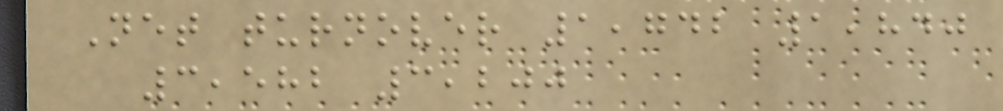Net turnover 1,742 1,840
3,582 3,200
